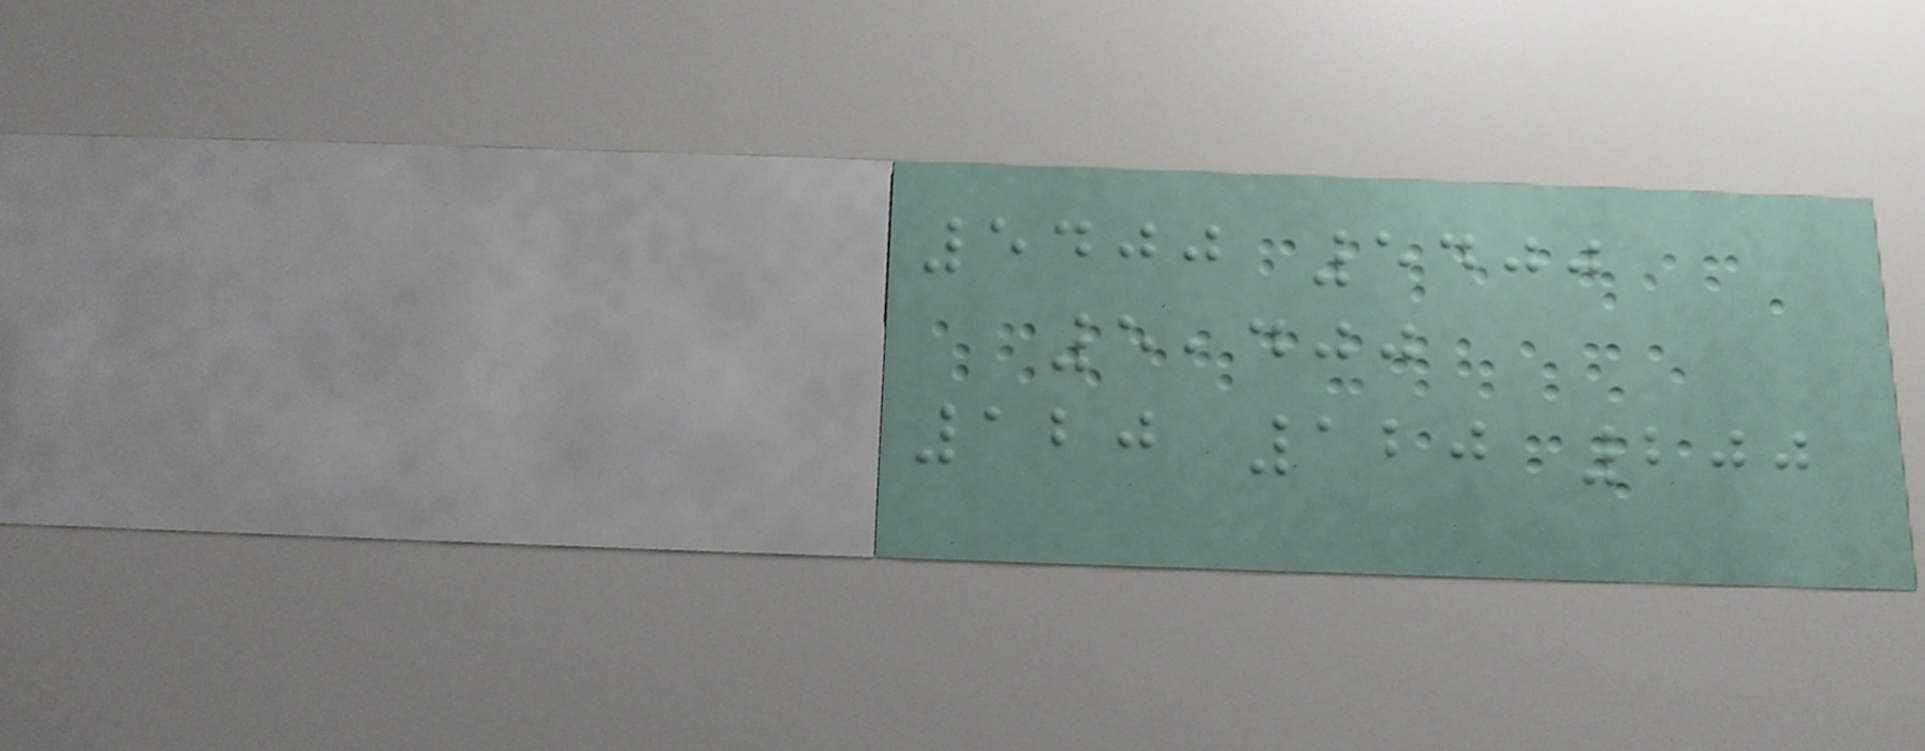5400 5400
5,400
120 120 200
